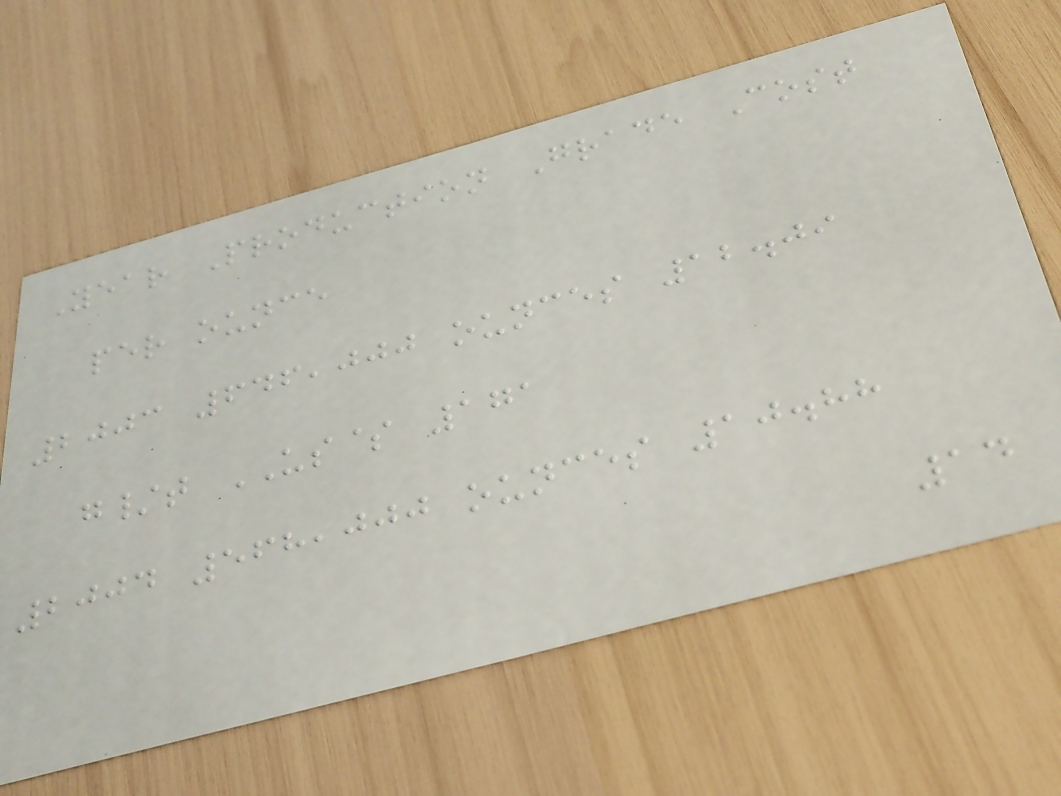Year Production Grade Cost
per ounce
2003 646,000 ounces 12.09
g/t US$ 171
2004 568,000 ounces 10.88
14
